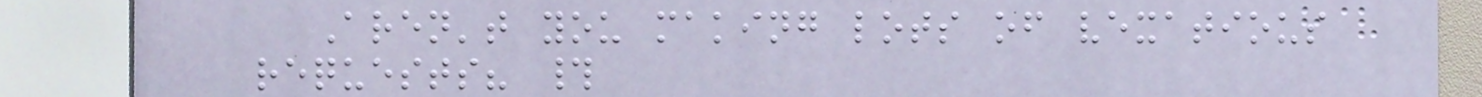Aren't you making lots of vexatious
requests? #
